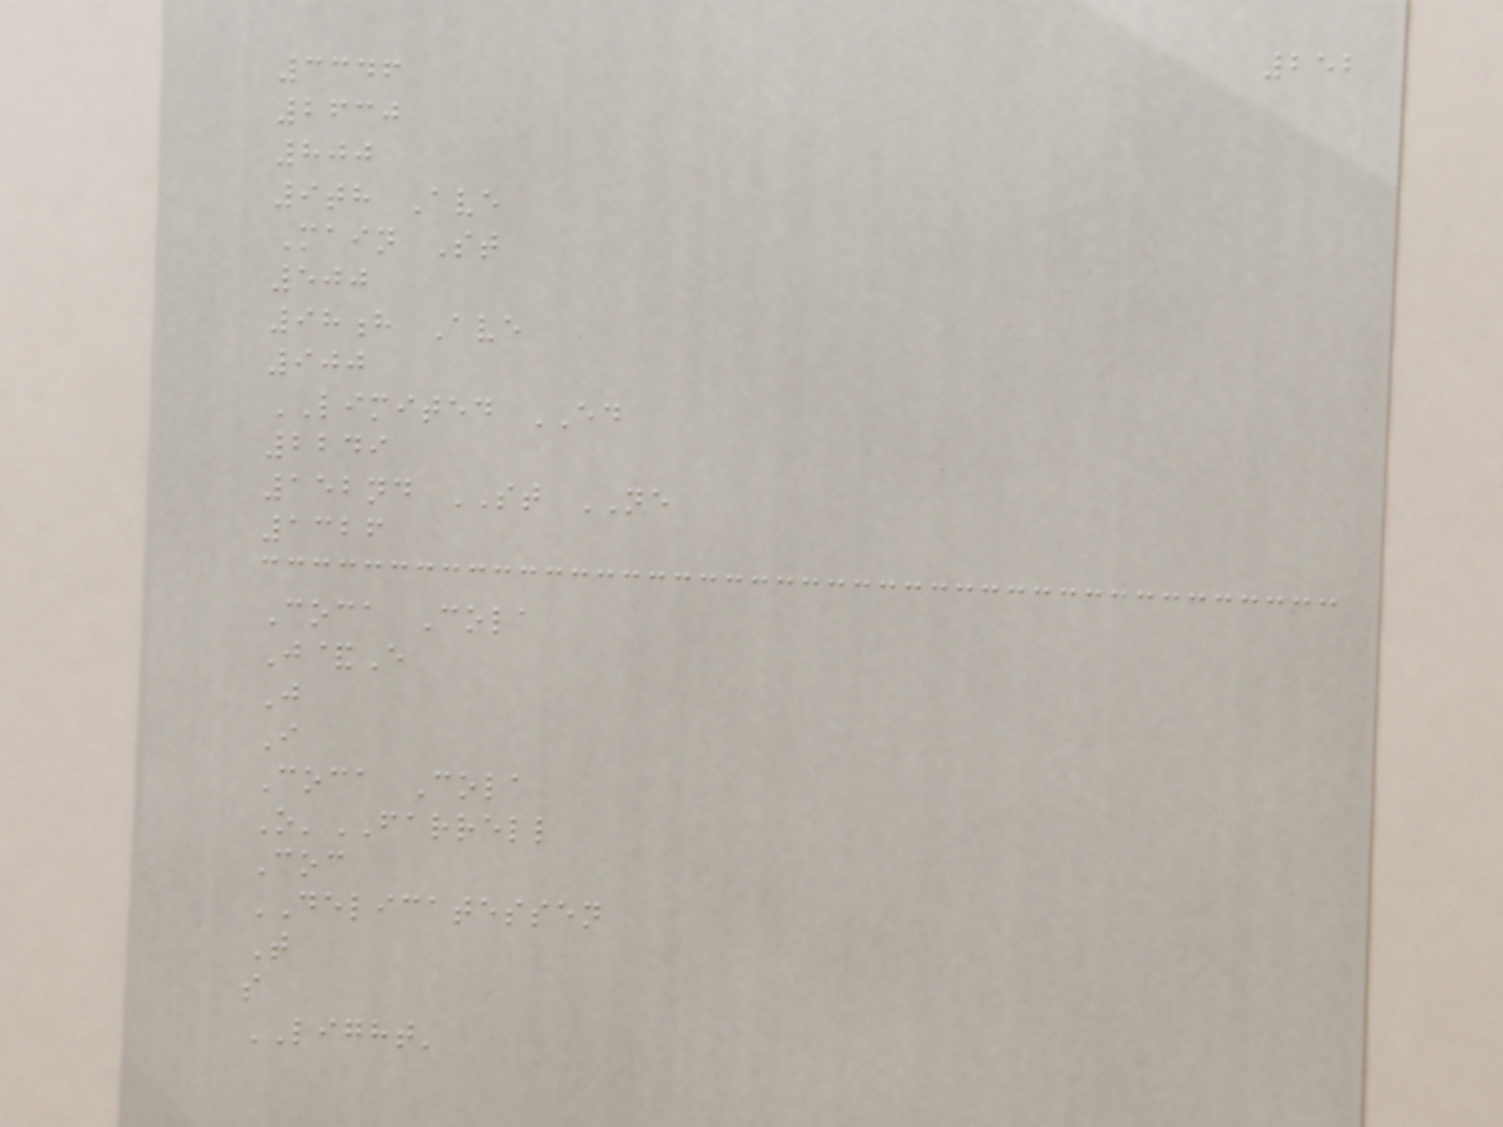252
3346
2630
800
9th Ave
Main St
500
98h Ave
900
LIMITED ED
2249
152nd ST NE
1326
Coca Cola
J&E
J
I
Coca Cola
O'FARRELL
Coc
DELICATESSEN
T
s
LIGHT'
